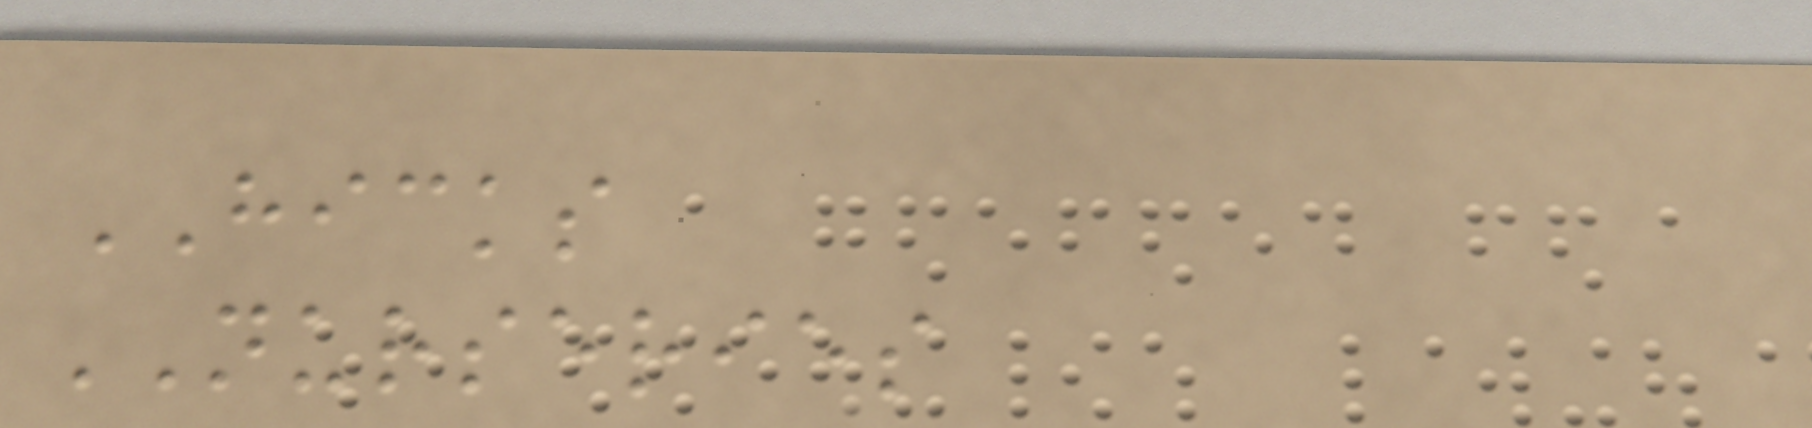HICKS
NURSERIES
